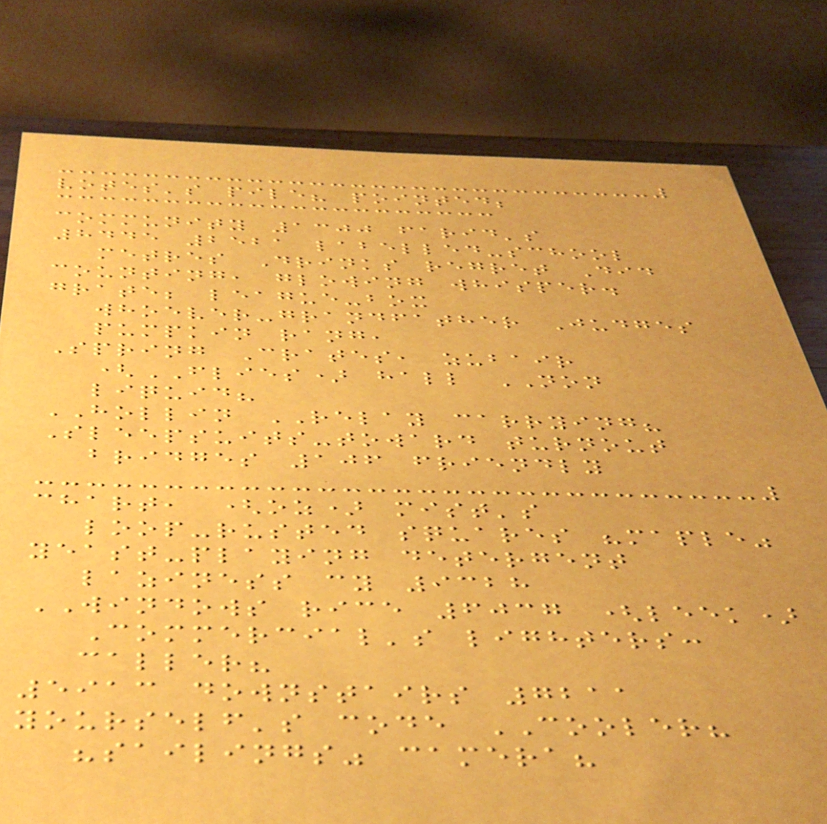votes's pile? pointed;
community 1300 farid's
8445 2521 labelled-school
metres Drinks regret Did
counting, glowing whisper.
grate; league-box
whoever-grandfather Judges
pumpkin rang,
Spring Crates, zubair
(FLIES) hall NON
liquid?
HOLLIN RELAY carrying?
Sleepsuits-toward turnout
bridges 106 friendly
chart, (oz) mist's
loop-rusted squares "maple"
yeast-playing detergent
laziness cy 9328
WINDOWS rice 6037 (leek)
Commercial's lighters:
caller?
5913 downstairs 7211
yourself's code COOLER?
"sailings" camera?
